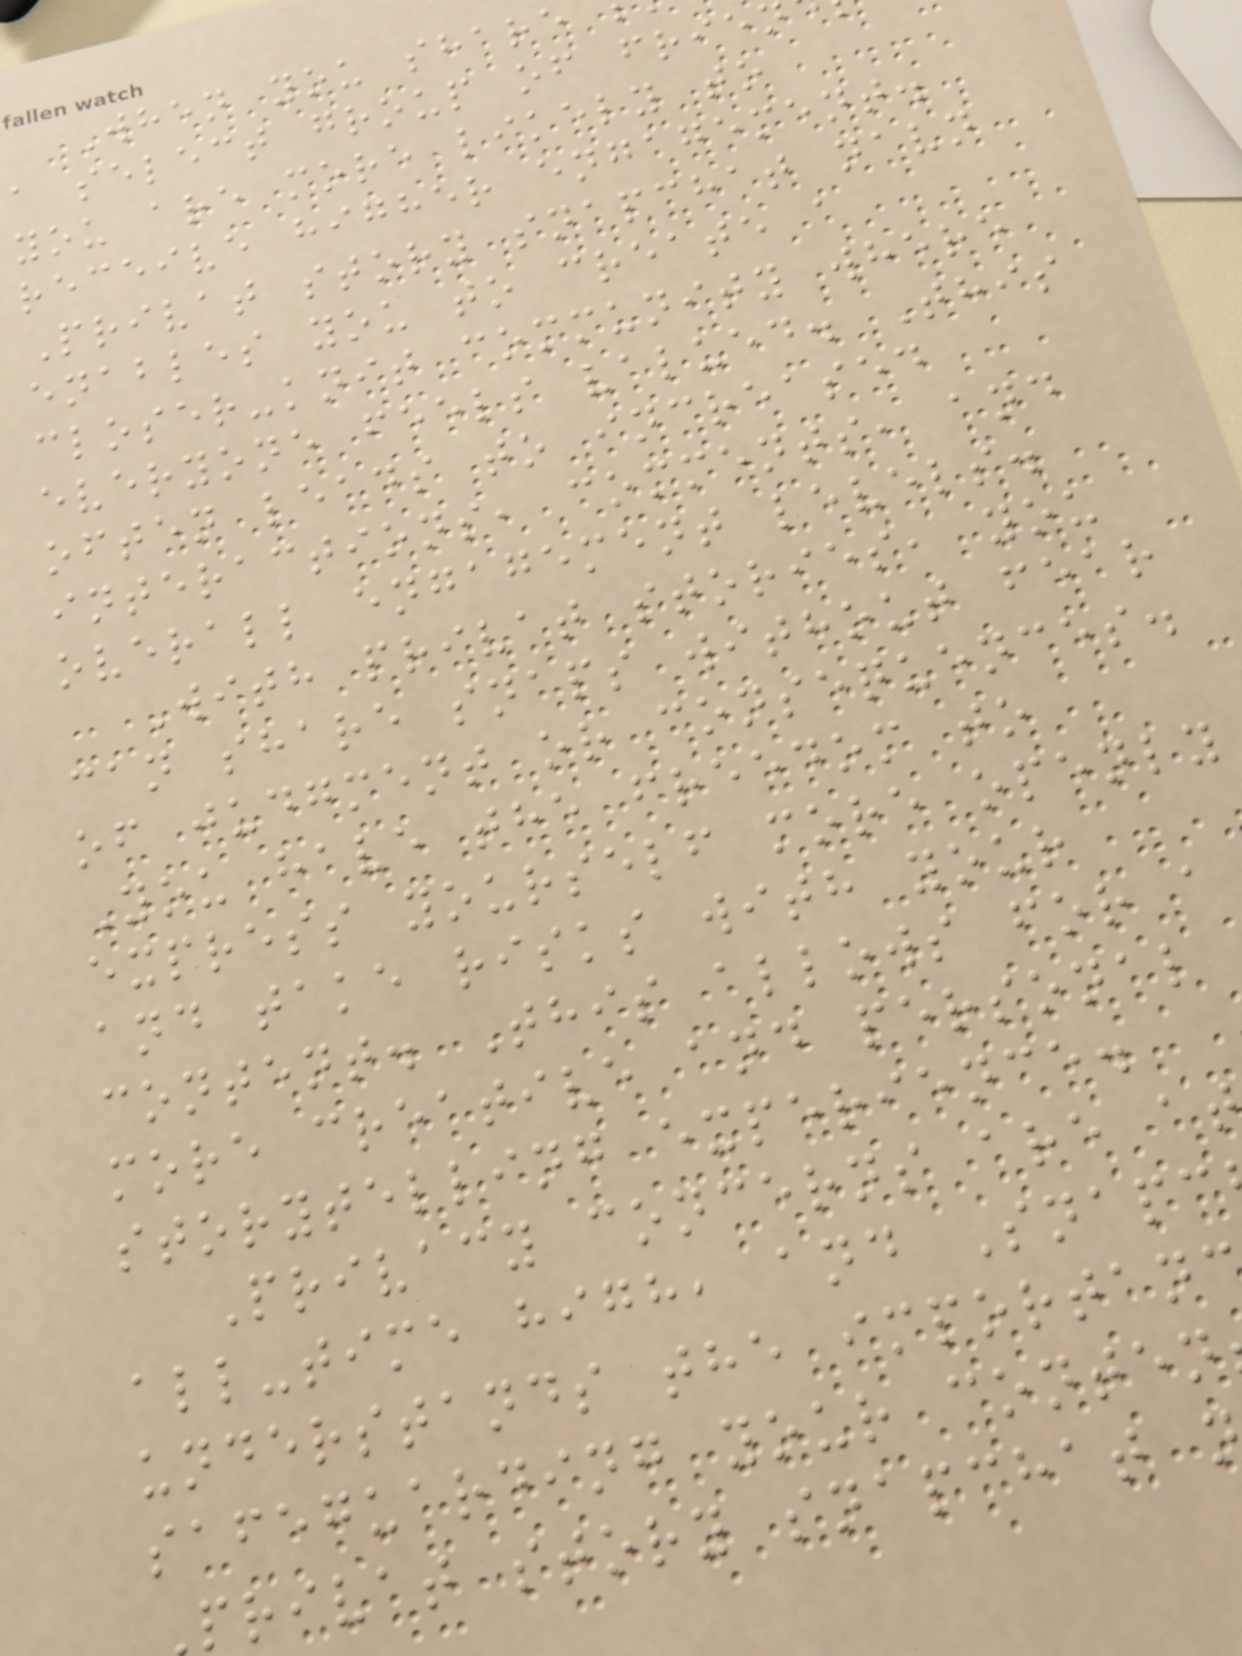When you share
a select group of frie
you are more likely to
receive higher engagement.
Privat story snapchat navn
enables you to create a
closer-knit community where
everyone feels valued. This
often leads to increased
interactions, comments, and
overall engagement levels.
With privat stories, you
can share snaps without fear
of judgment or consequences.
You have the freedom to
express yourself more openly
and take risks with your
content. This allows for a
more creative and personal
storytelling experience.
Privacy concerns are a
all-time high, and Snapc
understands the importan
safeguarding your conten
privat story snapchat
